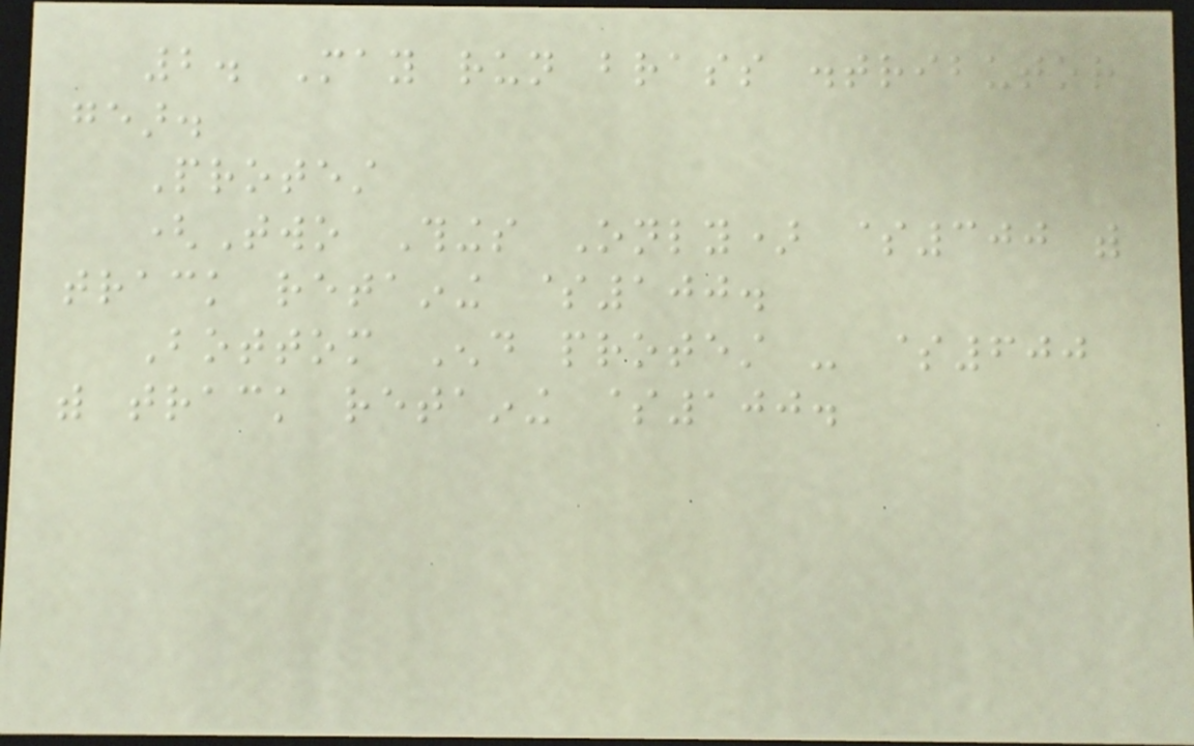2. May run brass distributor
gear.
Protest
(Two Things Only) $300 with
track retaining $100.
Bottom End protest - $600
with track retaining $100.
